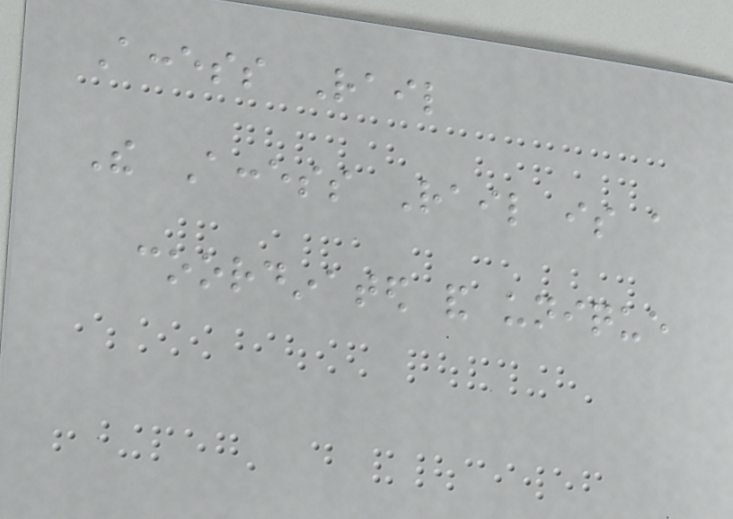Access Rail
The Access Rail is a
coordinated and unique
